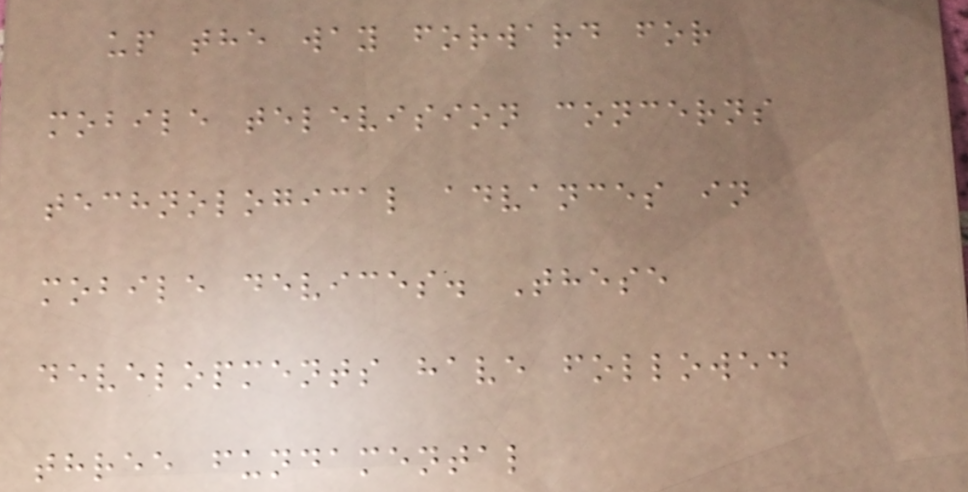up the way forward for
mobile television concerns
technological advances in
mobile devices. These
developments have followed
three fundamental
